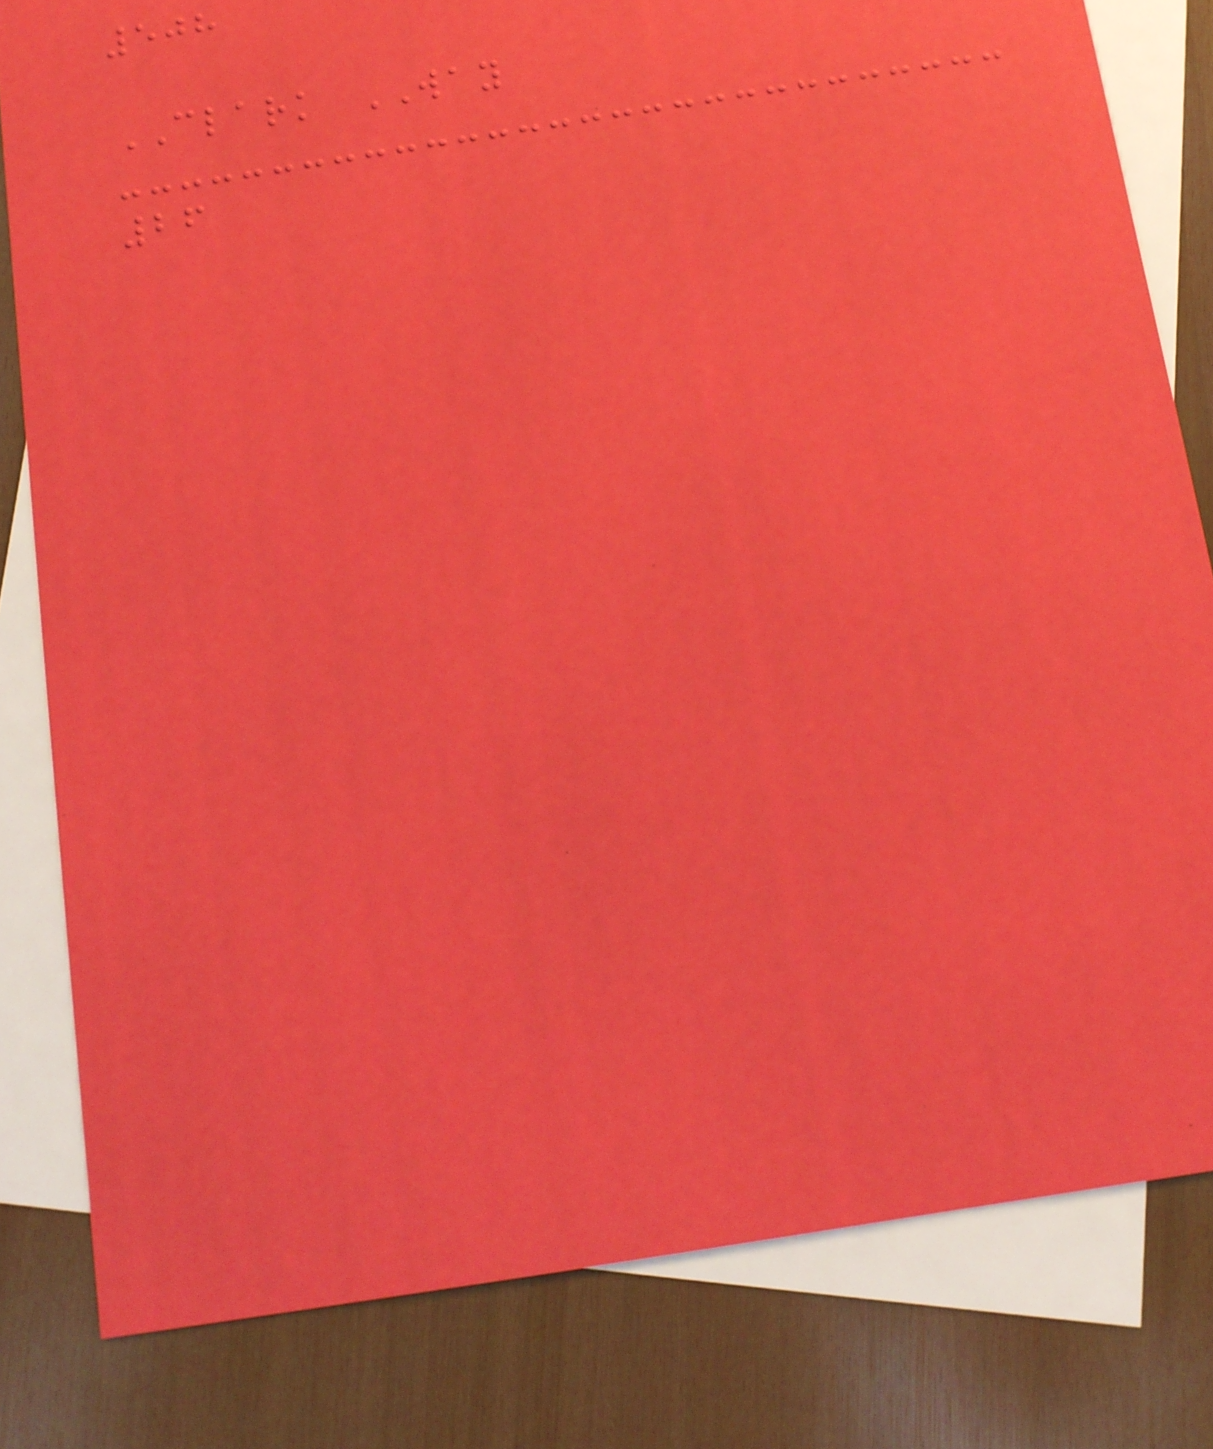508
CLARK WAY
26
